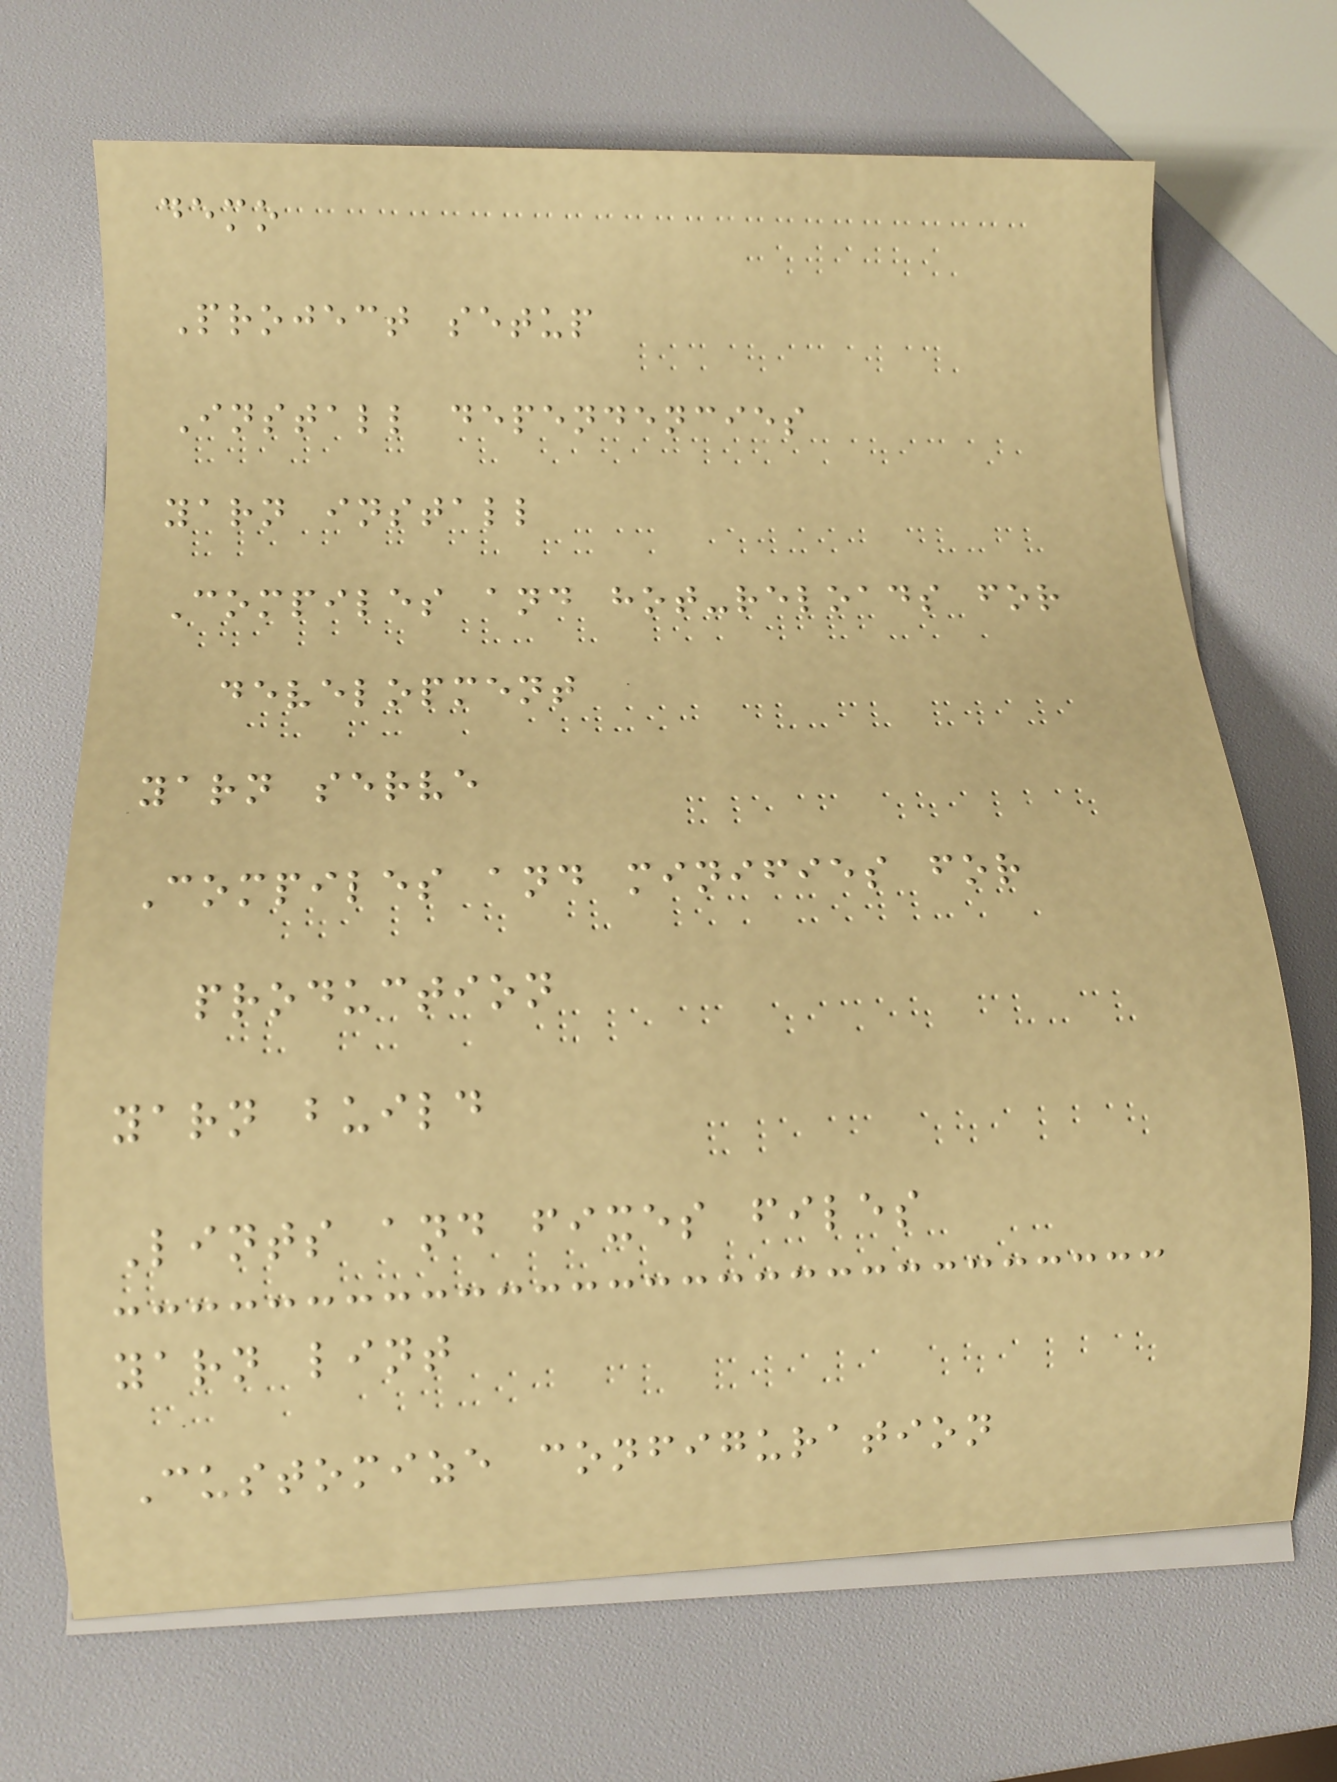demo
Project setup
Install dependencies
yarn install
Compiles and hot-reloads for
development
yarn serve
Compiles and minifies for
production
yarn build
Lints and fixes files
yarn lint
Customize configuration
